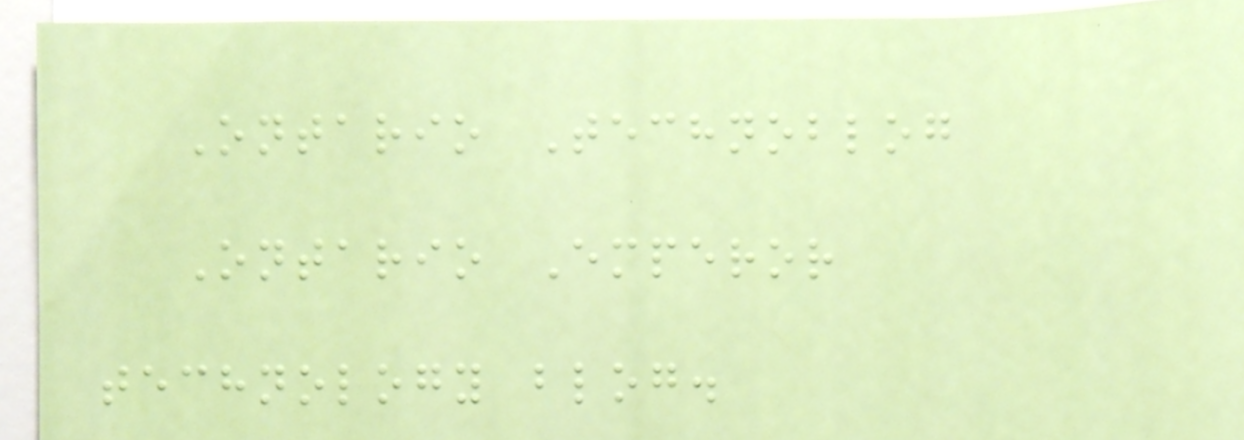Ontario Technoblog
Ontario Emperor
technology blog.
